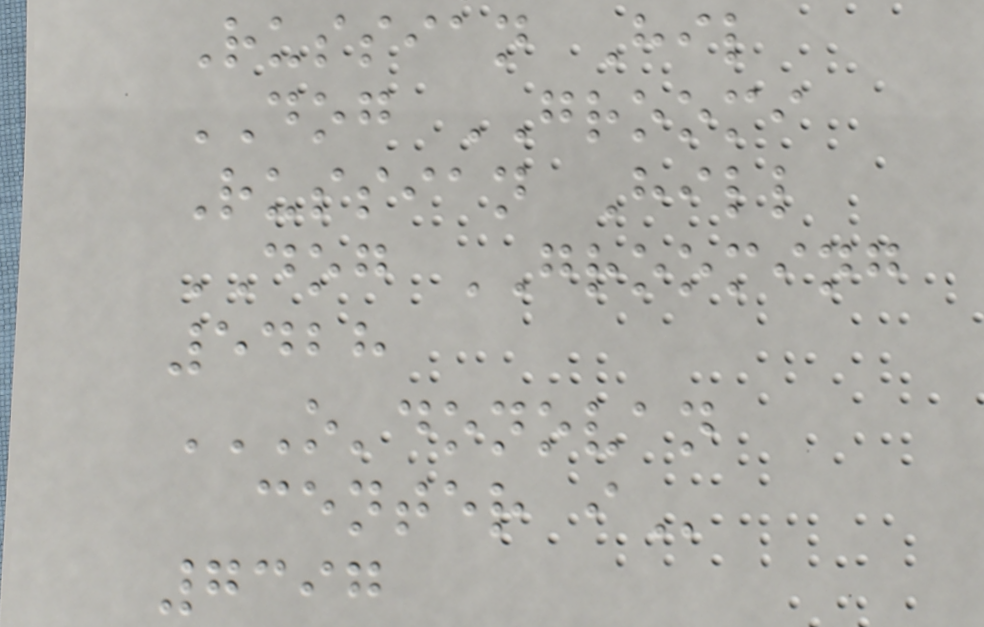Russian Hil
DOG GROOMI
Russian Hill
DOG GROOMING
5428
O'DONOVAN
CENTER I
7397
